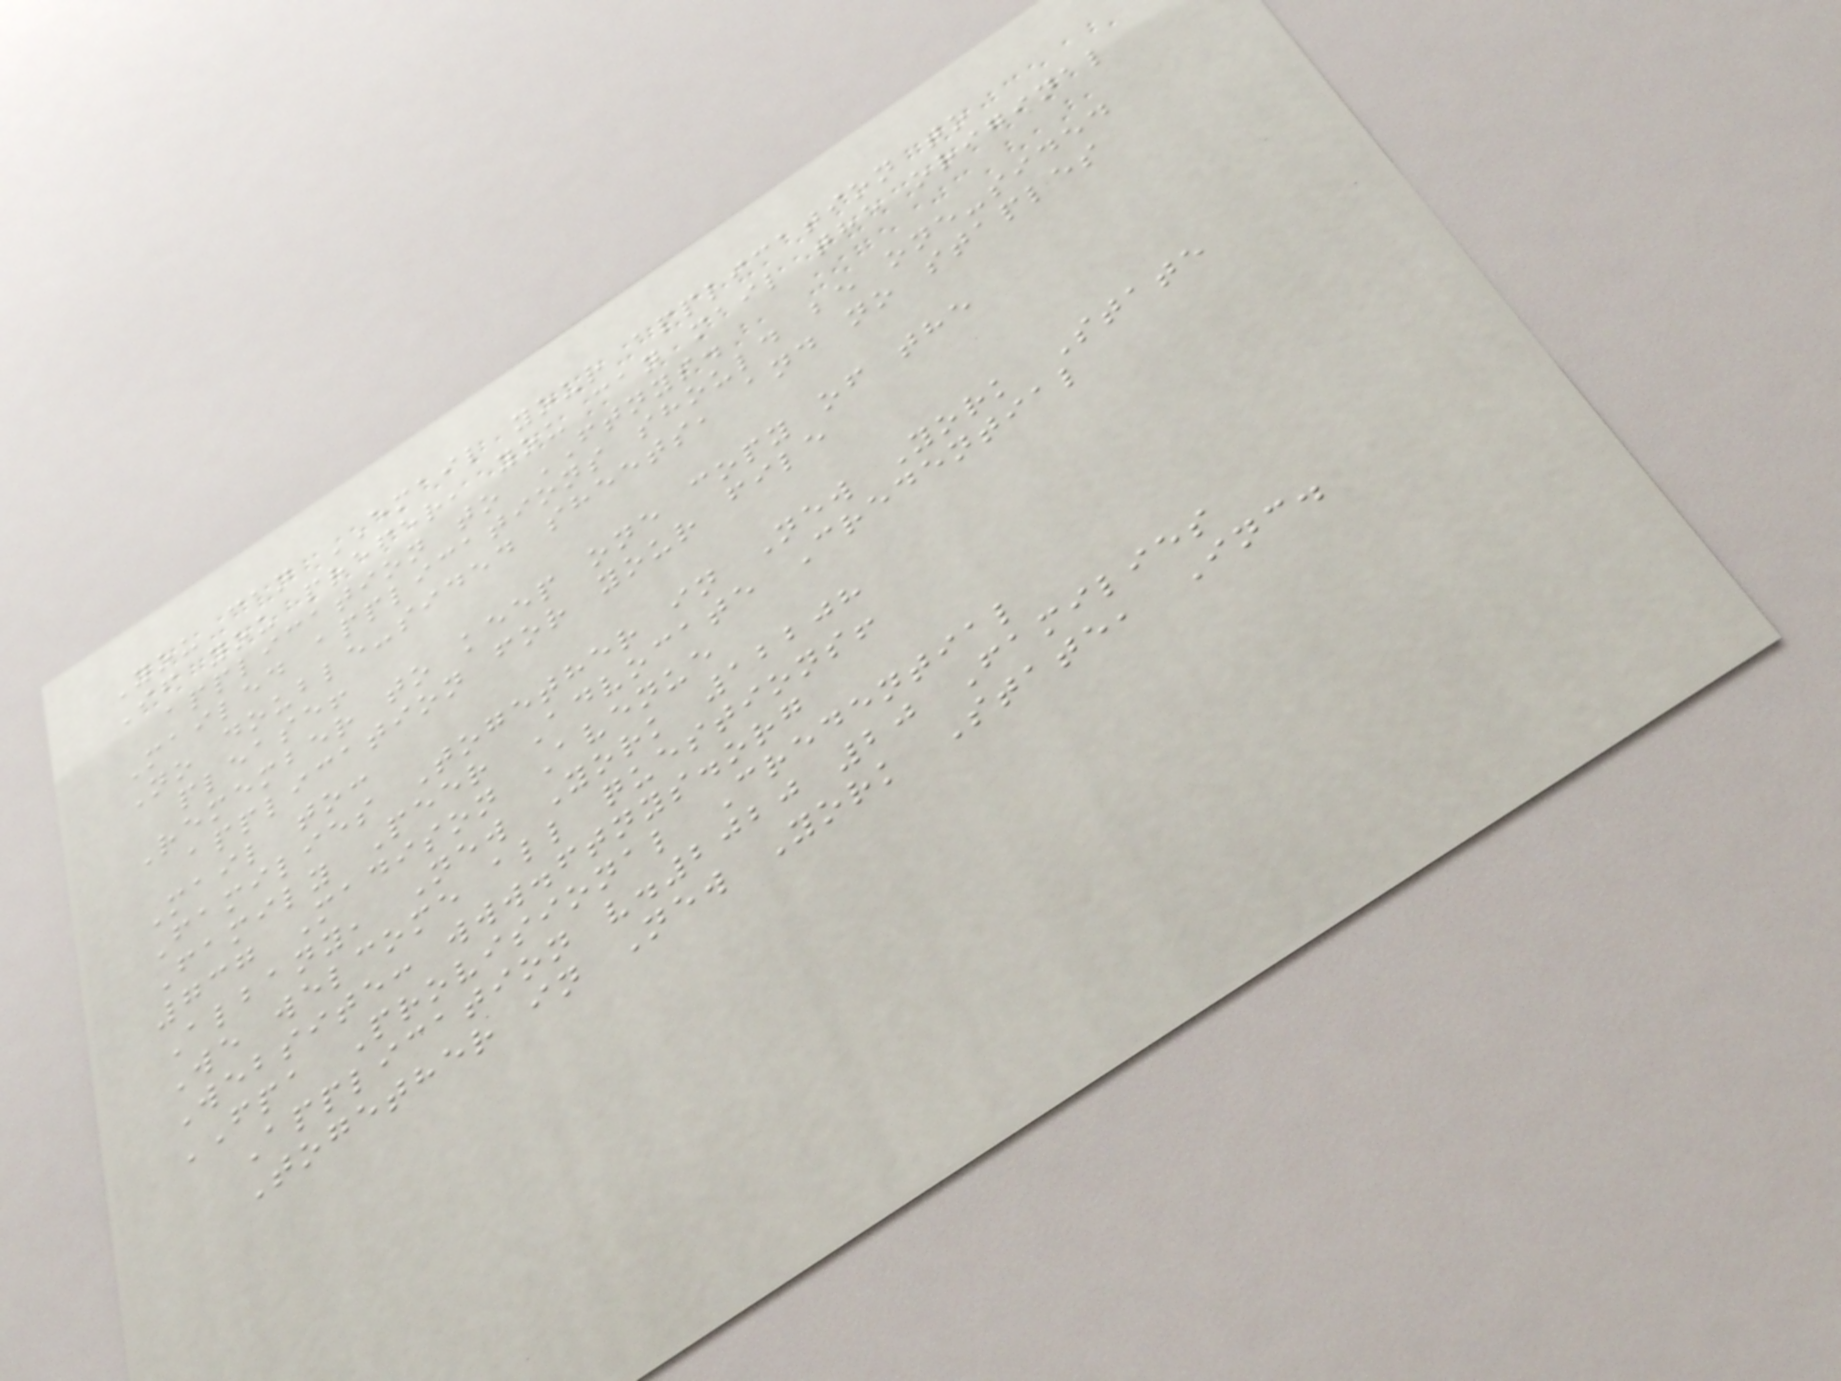You can EMAIL your application to
If you prefer, you can mail the original
application to FTNYS.
Mailed applications should be one-sided
No double-sided sheets, and no staples
please!
Remember to keep one copy of the
application for your file
Mail to:
Families Together in New York State
Family Peer Advocate Credential
737 Madison Avenue
Albany, New York 12208
We welcome all questions!
Website: www.ftnys.org
FPA Provisional Credential
Application v.2020 20 Families
Together in New York State, Inc.
